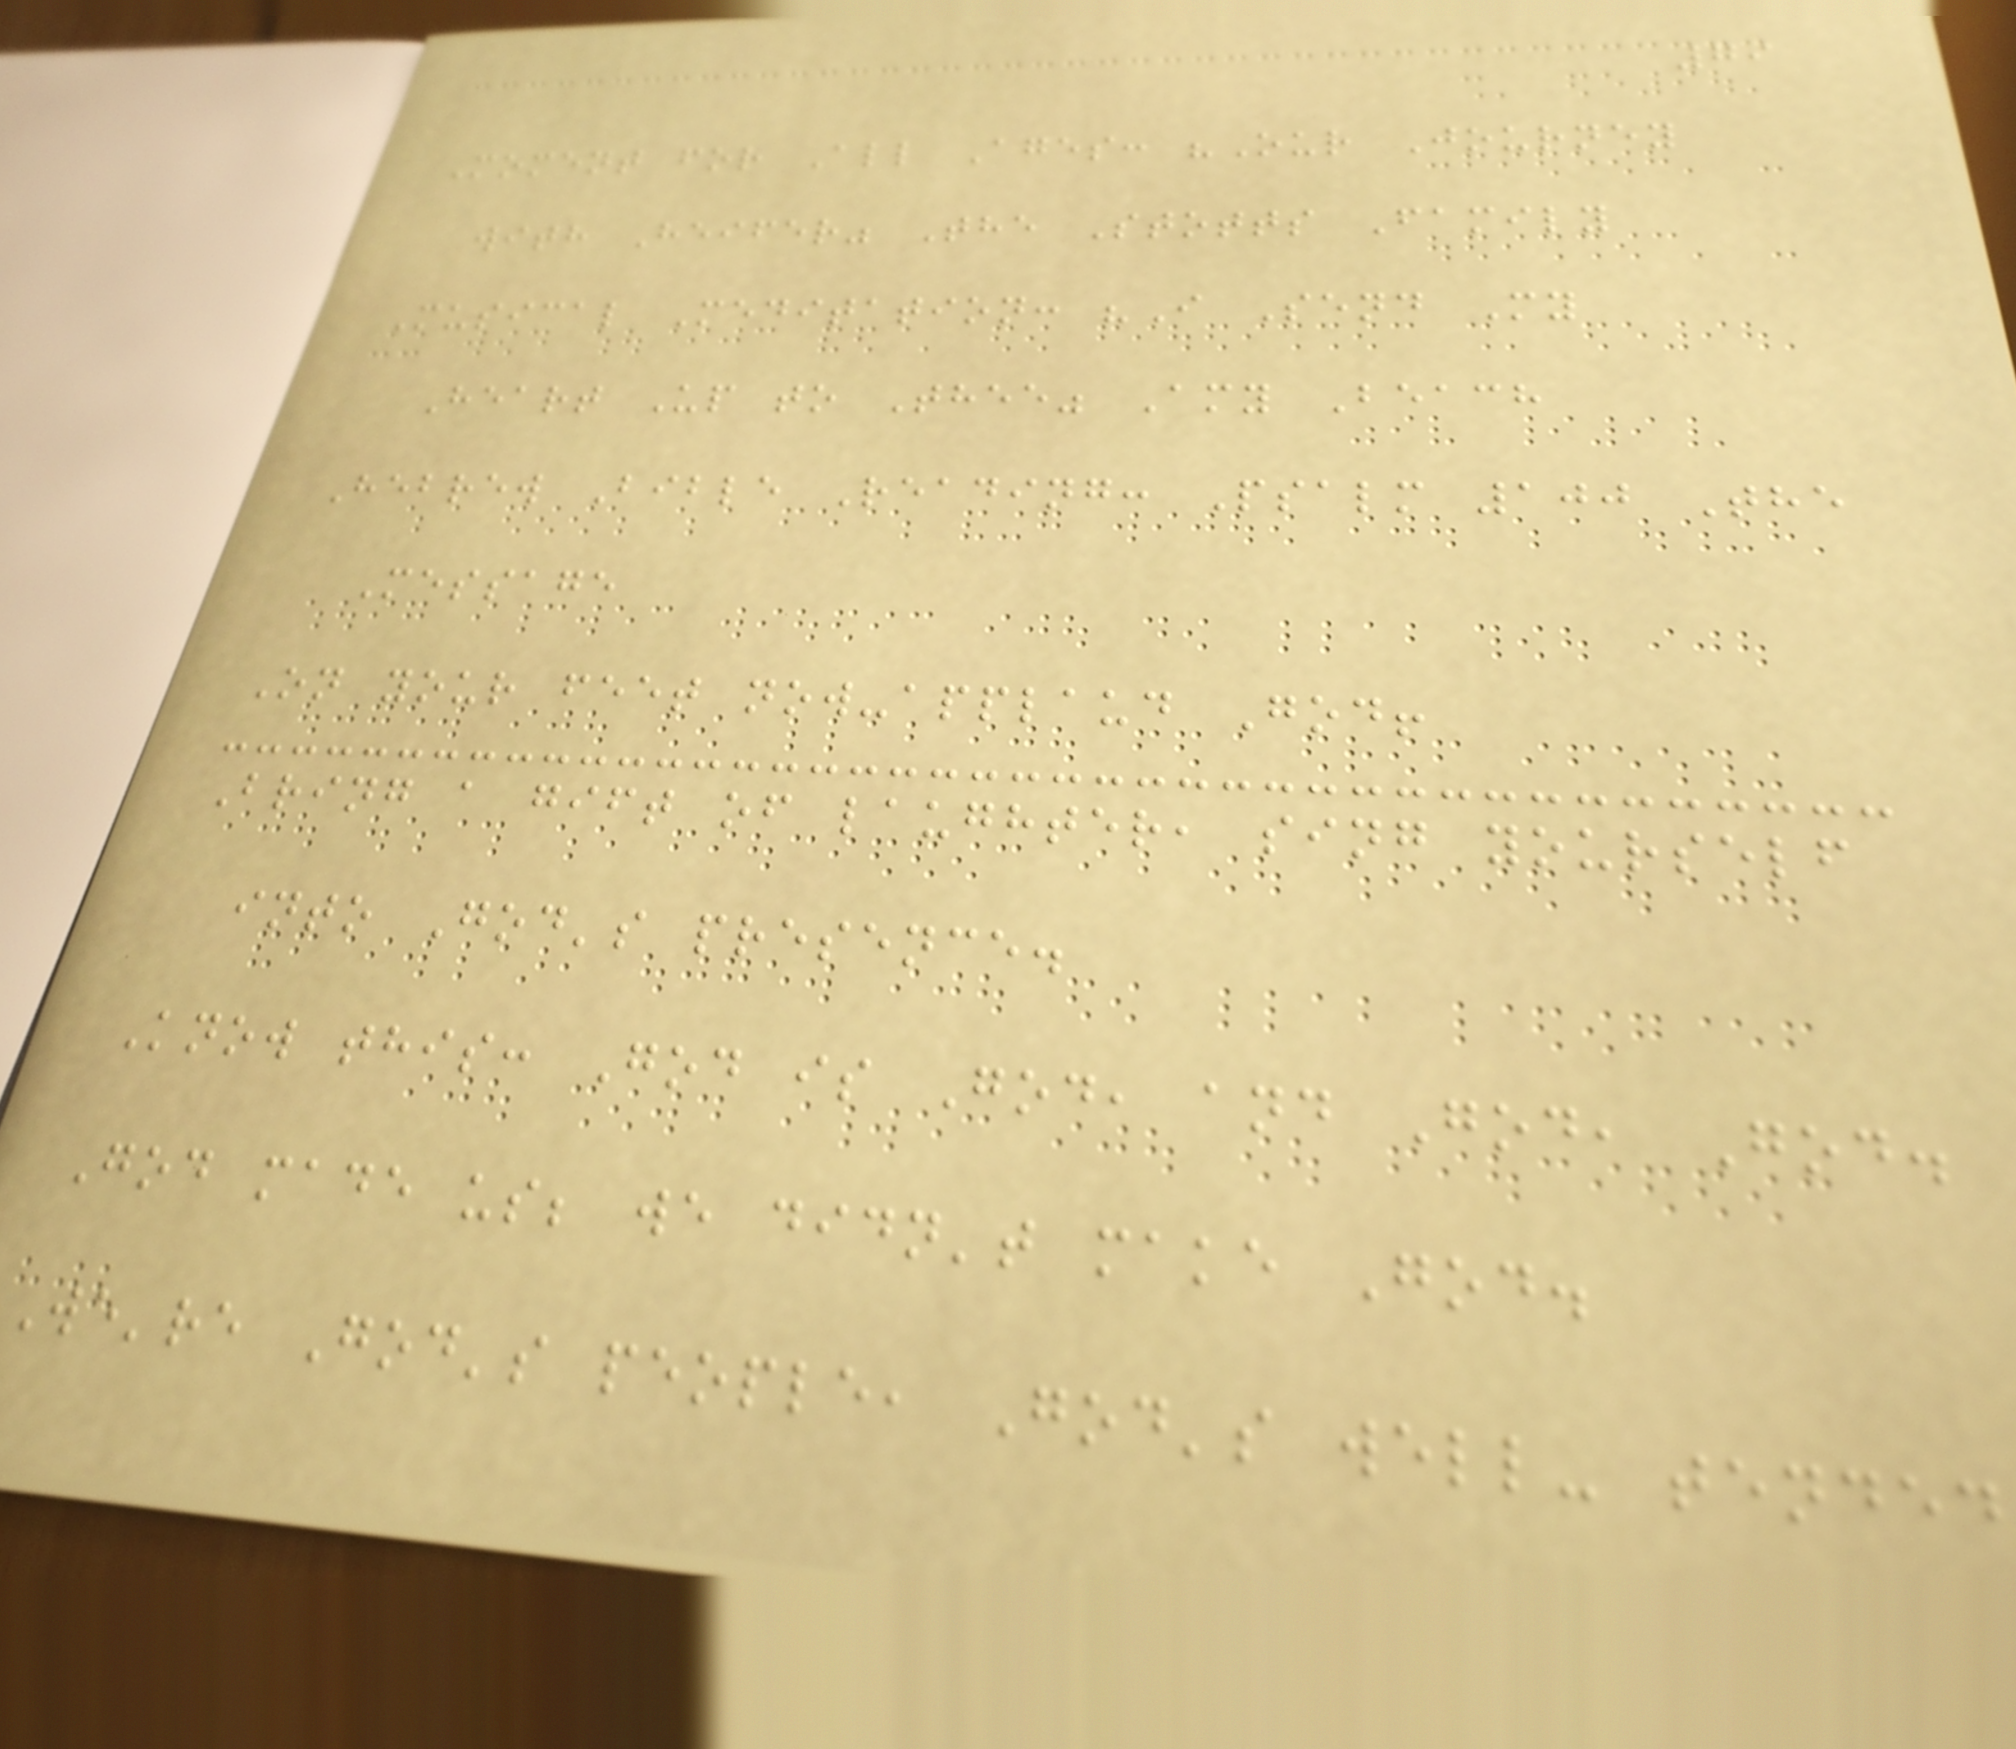79
Moment for All Ages: "Our Journey
with Heifer" The Stotts Family
Musical Meditation: "I Send My
Heart Up to Thee" Amy Beach
Hebrew Bible Reading: Psalm 100 The
Message
On your feet now-applaud God!
Bring a gift of laughter, sing yourself
into God's presence.
Know this: God is God, and God, God.
God made us; we didn't make God.
We're God's people, God's well- tended
